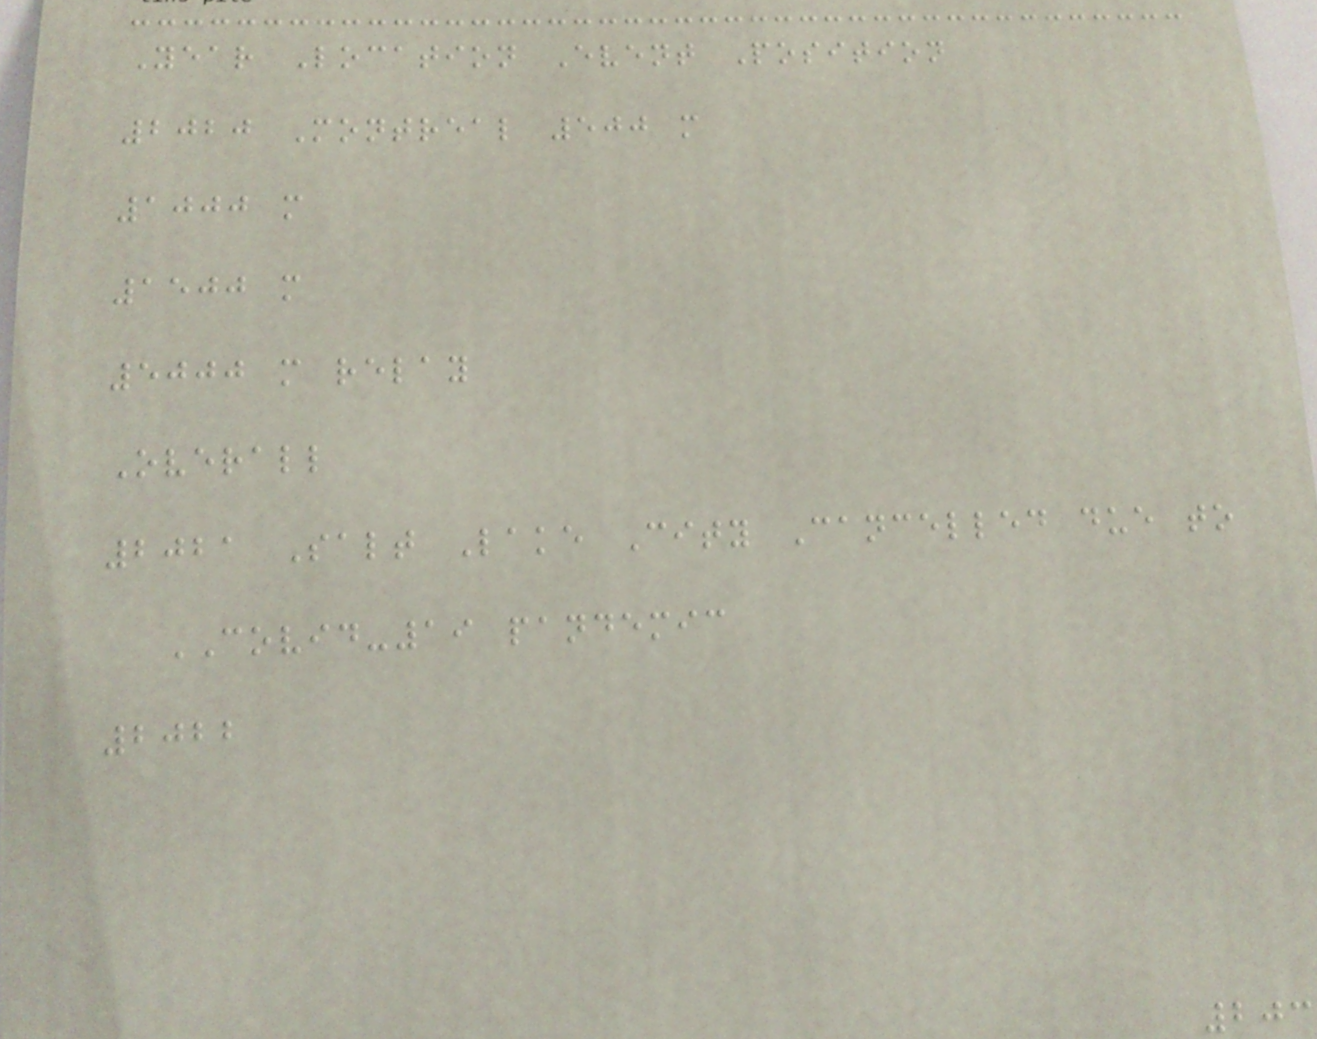Year Location Event Position
2020 Montreal 500 m
1000 m
1500 m
5000 m relay
Overall
2021 Salt Lake City Cancelled due to
COVID-19 pandemic
2022
203
